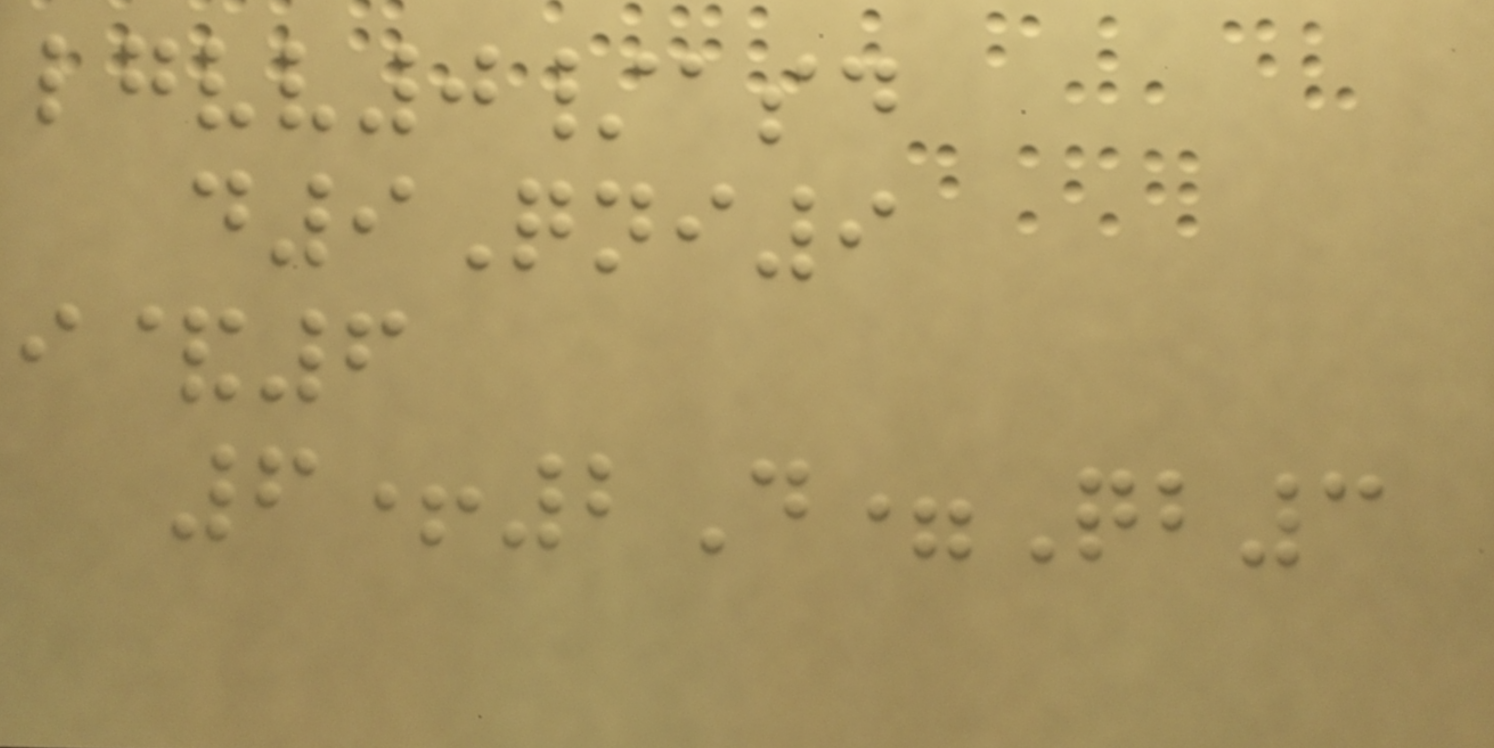lgvv0/asd
d9Qni9
i&6
6+2D=Qb3
